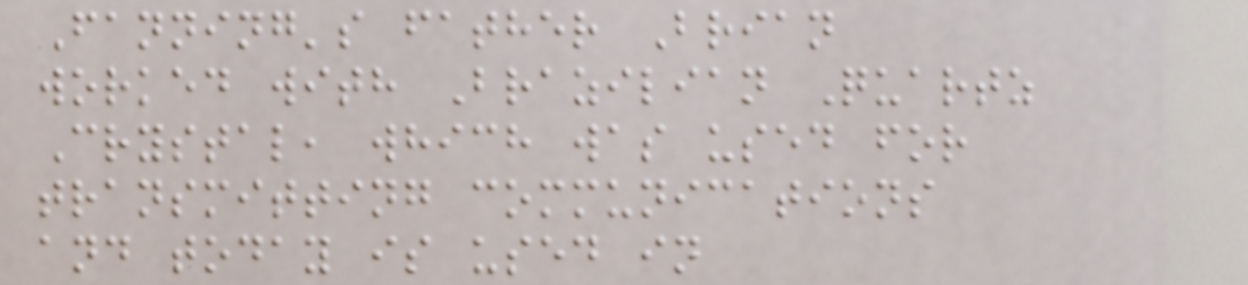Fanning's father Brian
worked with Brazilian Quartz
Crystal, which was used for
transmitting communications
and today is used in
